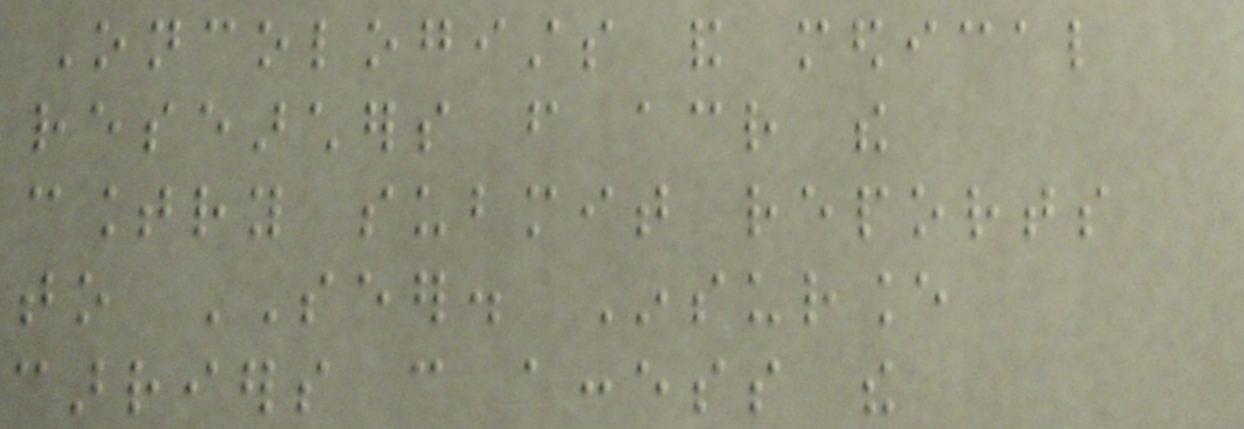Oncologists and medical
researchers from across the
country submit reports
to SEER. Insurance
carriers can access the
